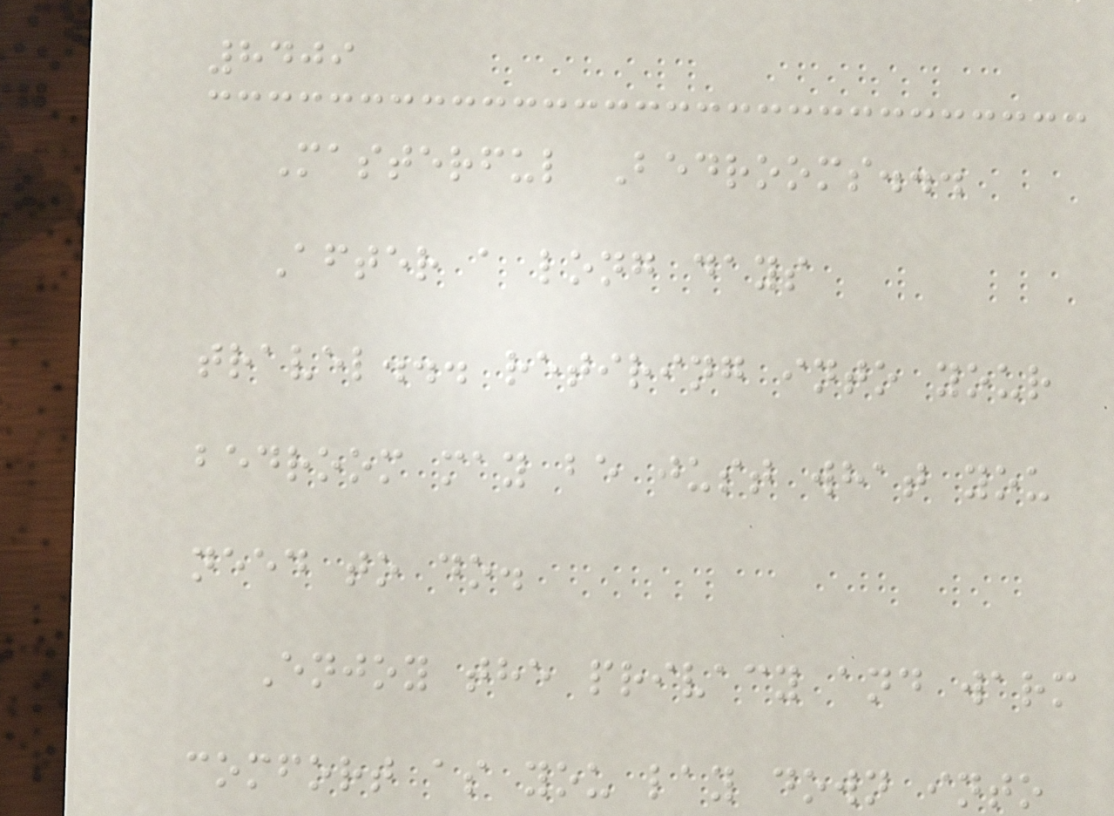8409
Masterful Bedrooms...
After a long days
travel... retiring into your
bedroom may be just what you
need to do.
Enjoy the privacy and warm
comfort as you lay down into
